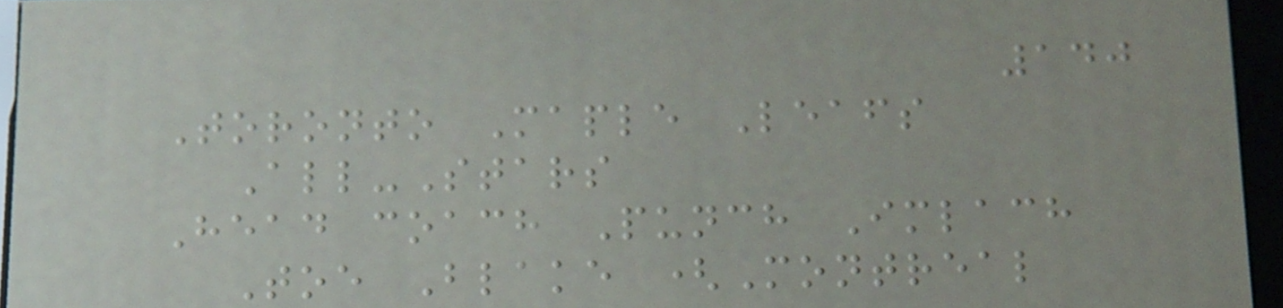140
Toronto Maple Leafs
All-Stars
Head coach Punch Imlach
Toe Blake (Montreal
